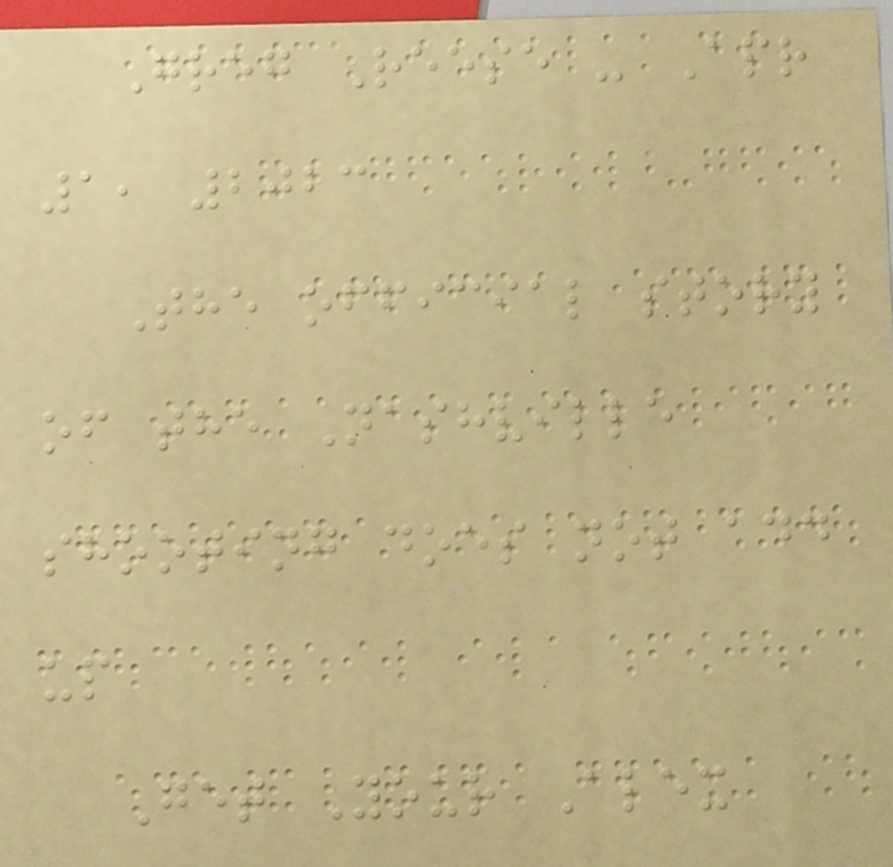Greg Reese - Apr
1, 2023
The official story
of the Nashville
shooting does not add
up
Get Your Alex
